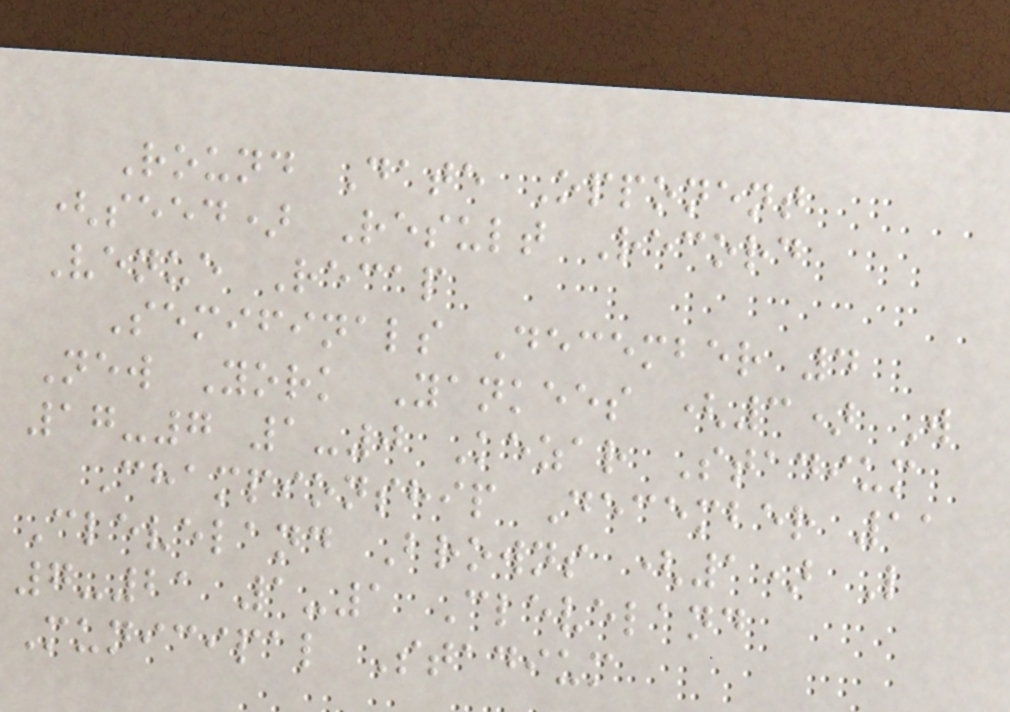Round Date Opponent
(seed) Result Record
Venue Recap
Semifinals December 4
New York Yankees (3) W
17-7 1-0 Kezar Stadium
Championship December 11
Cleveland Browns (1) L
7-21 1-1 Cleveland
Municipal Stadium
